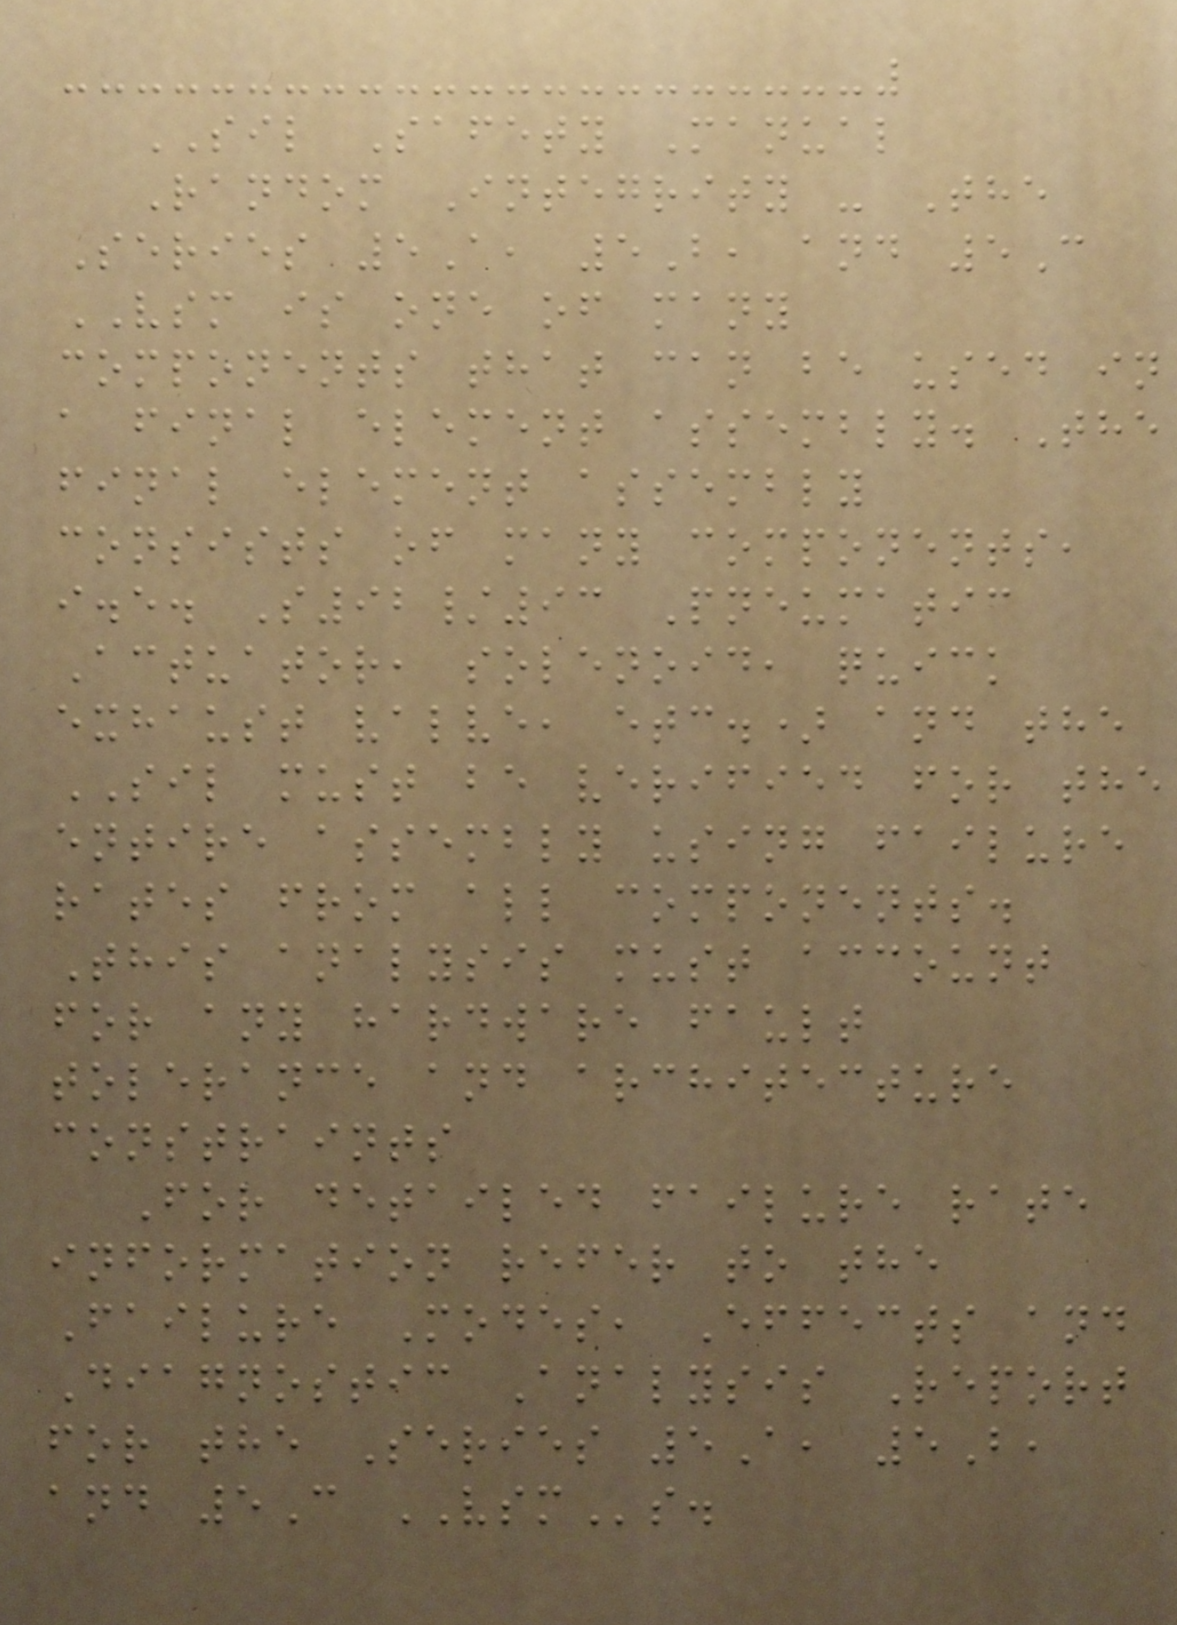SIL Safety Manual
Random Integrity - The
Series 5A, 5B, and 5C
VSM is one of many
components that can be used in
a final element assembly. The
final element assembly
consists of many components,
i.e. S92/93 Pneumatic
Actuator, solenoid, quick
exhaust valve, etc.) and the
SIL must be verified for the
entire assembly using failure
rates from all components.
This analysis must account
for any hardware fault
tolerance and architecture
constraints
For detailed failure rate
information refer to the
Failure Modes, Effects and
Diagnostic Analysis Report
for the Series 5A, 5B,
and 5C VSMs.
